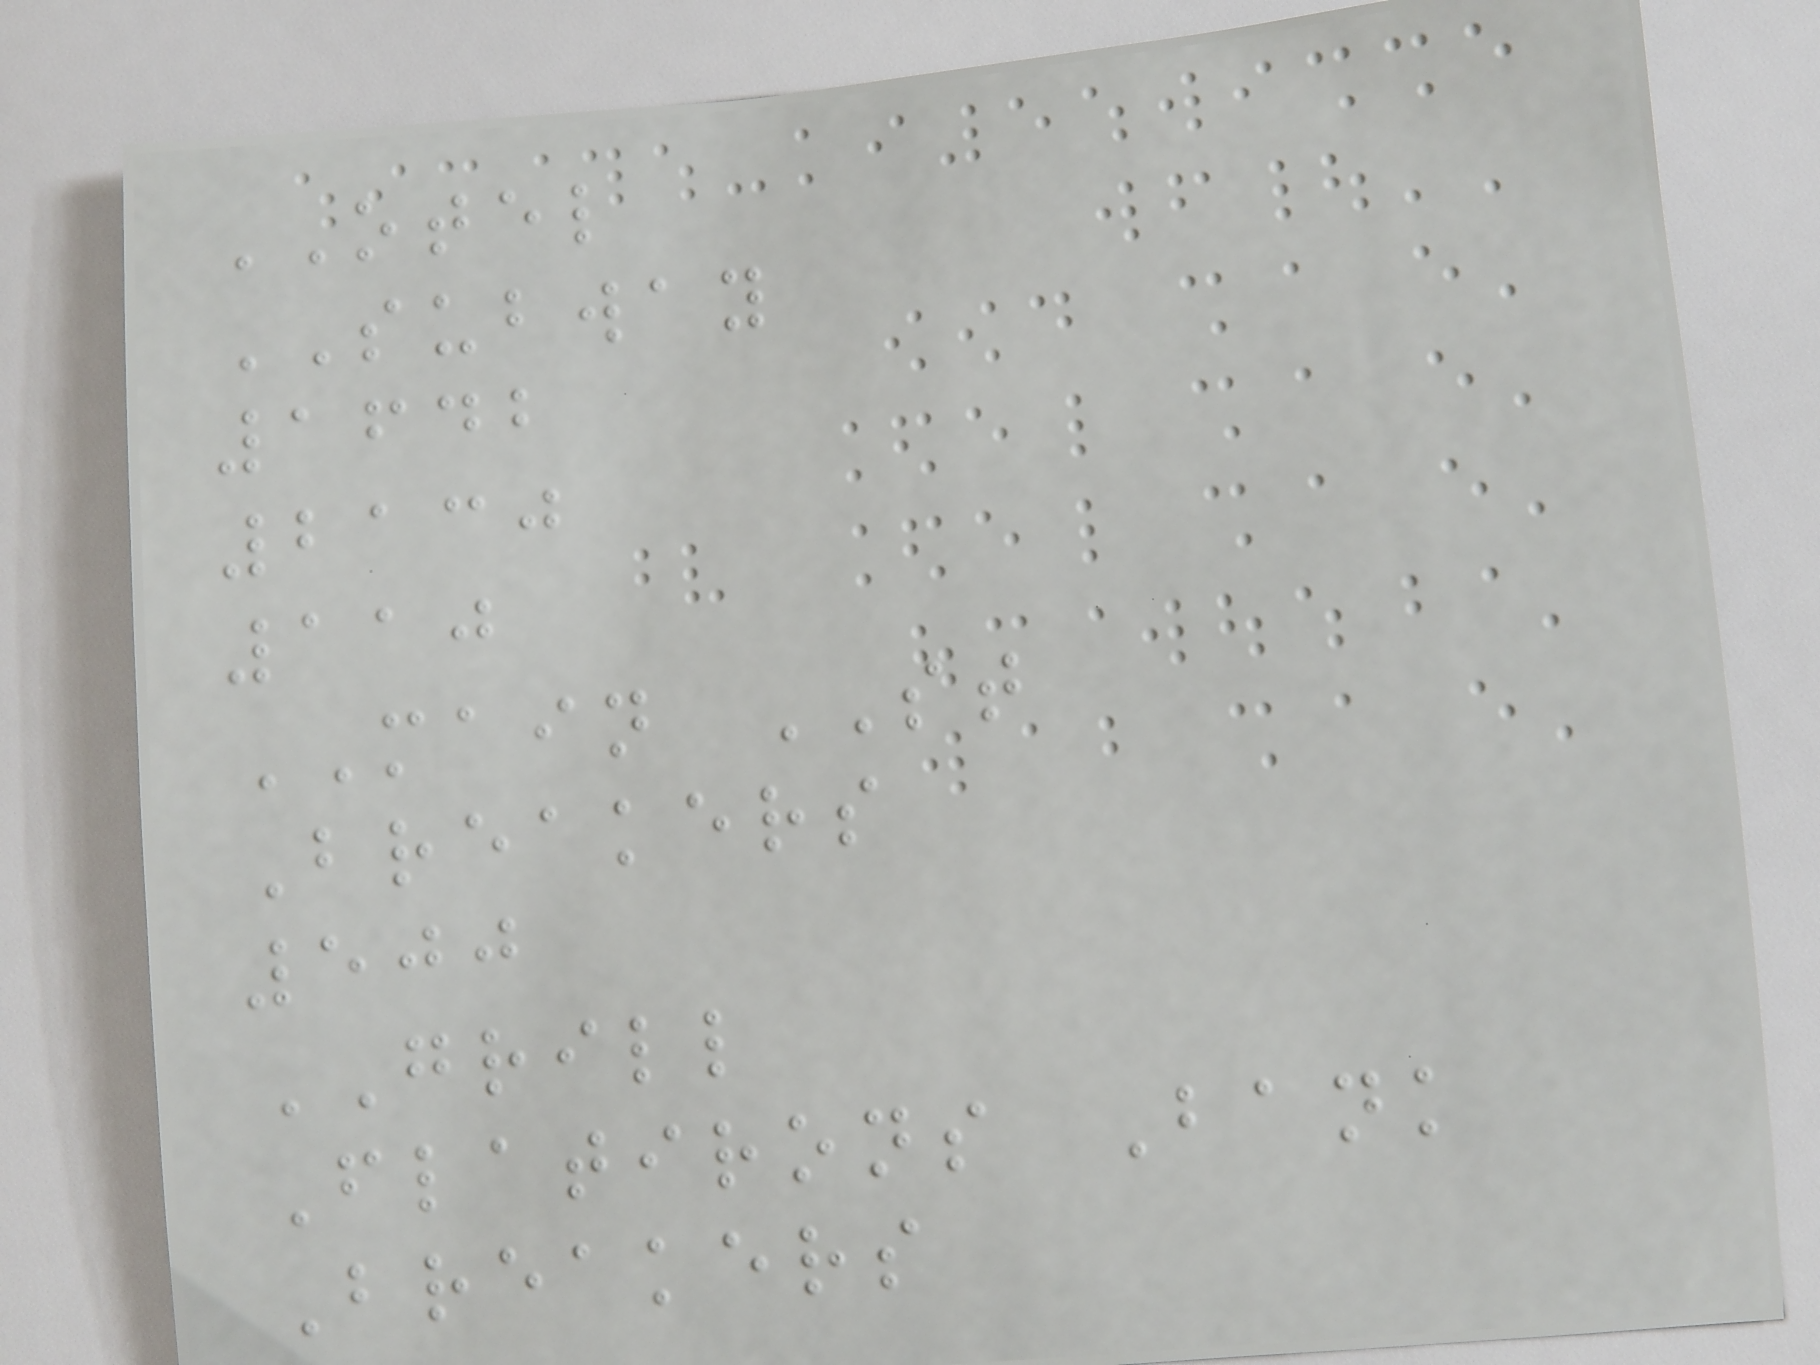OTEL
SUBWAY
1642
2130
110
MAIN ST
Breakers
500
GRILL
Flatirons Bank
Breakers
